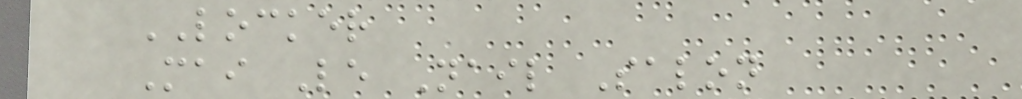LOCKER
Mai Le Nail Salon
